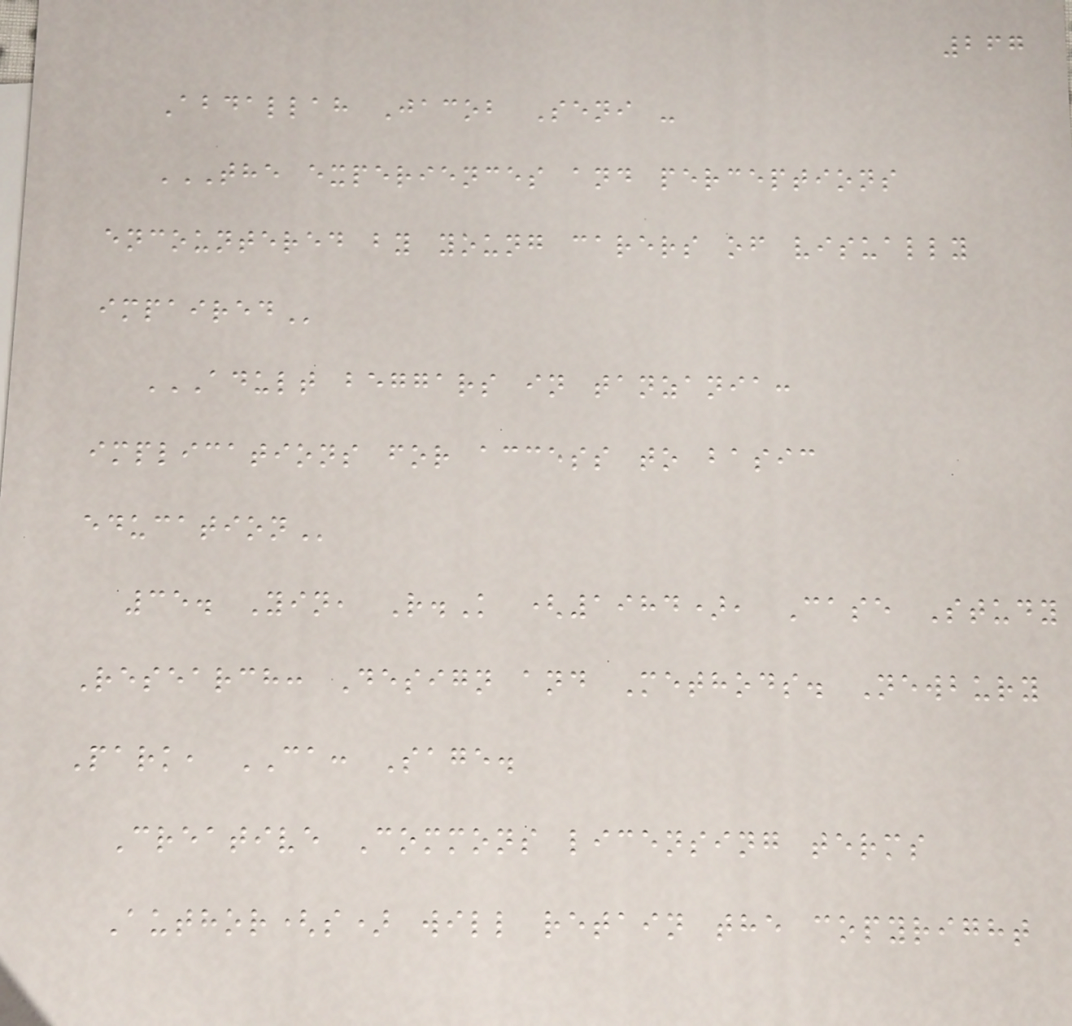267
Abdallah Jacob Seni -
THE EXPERIENCES AND PERCEPTIONS
ENCOUNTERED BY YOUNG CARERS OF VISUALLY
IMPAIRED
ADULT BEGGARS IN TANZANIA:
IMPLICATIONS FOR ACCESS TO BASIC
EDUCATION
35. Yin, R.K (1984), Case Study
Research: Design and Methods. Newbury
Park, CA: Sage.
Creative Commons licensing terms
Author(s) will retain the copyright
